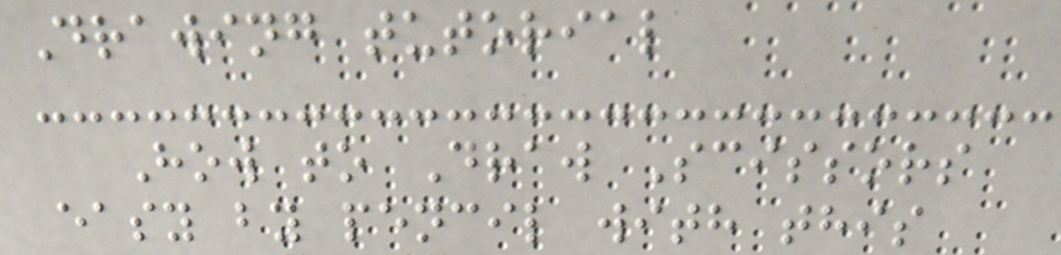Drawing tutorial
How to Draw Scissors
easy by pencil with this
